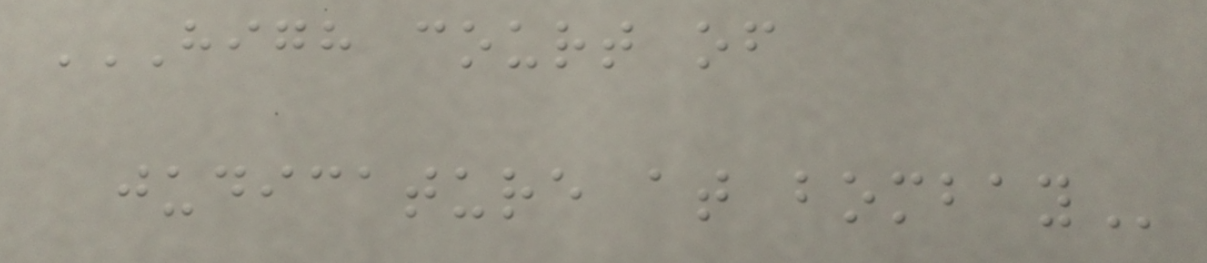HIGH COURT OF
JUDICATURE AT BOMBAY
